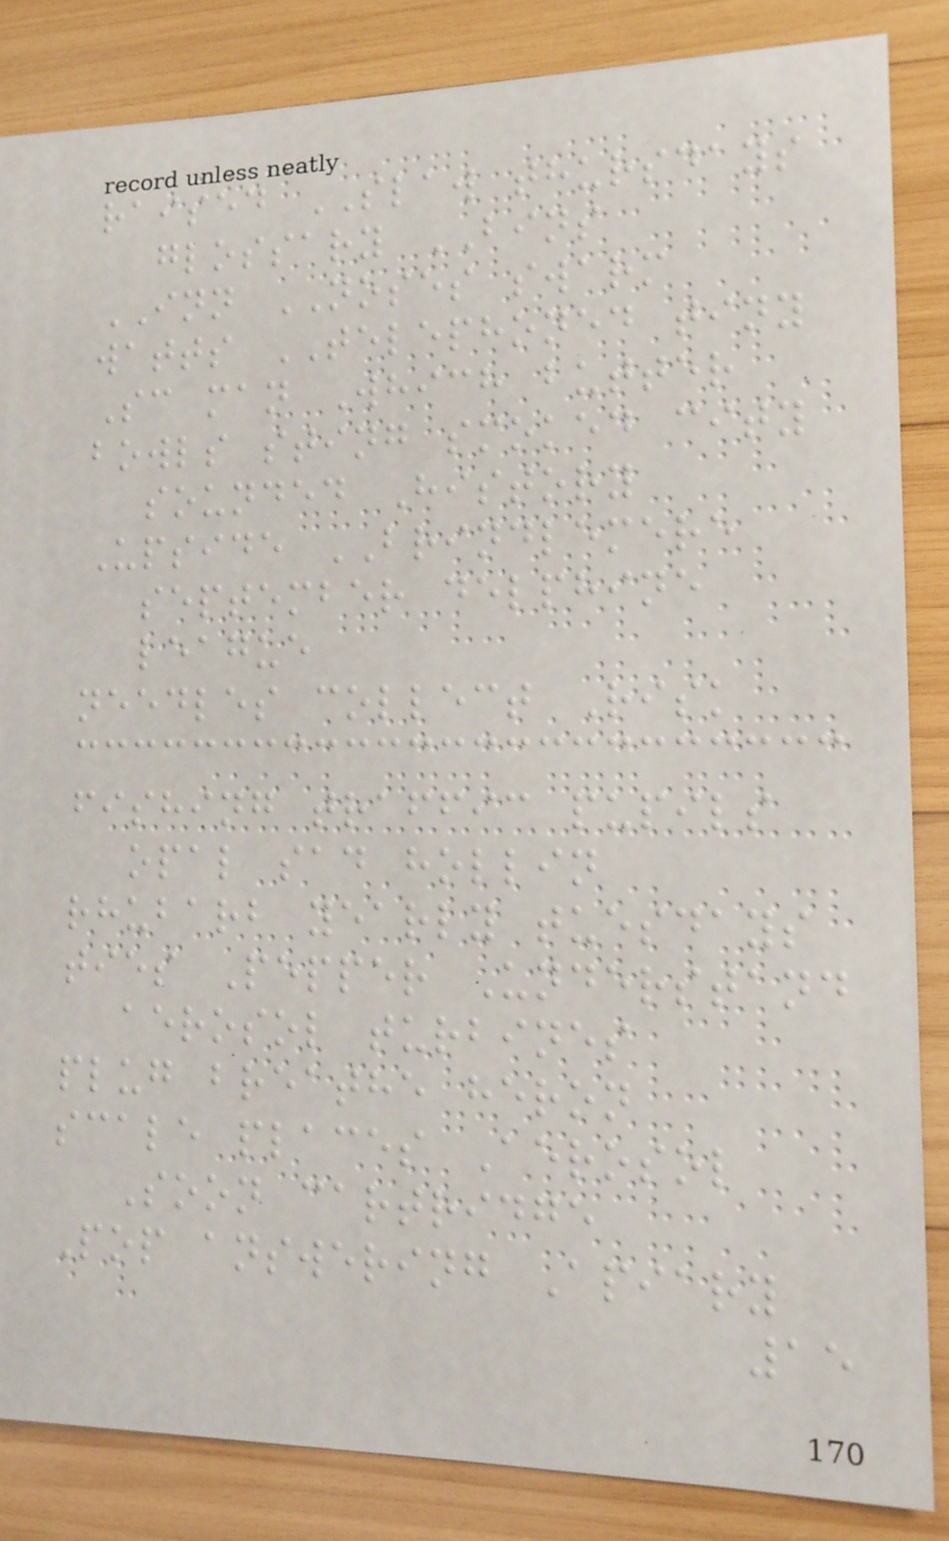raised SLAW thursdays
glossary BINS
INN NOSES swarm
watts TELEPHONED tiny
Sc man Which butter
bowls sting smoked city
sounded History
Upside BRINDLEMERE
september delphine
league
needles collect Risk
fishing traffic pupils
opal sad hollin
rhubarb yearly tuesdays
ties Pepper Understand
aerosol turbines
plug breathe heron
scale places Aerosol
Soon cartridge
Pop answering Apiary
15
